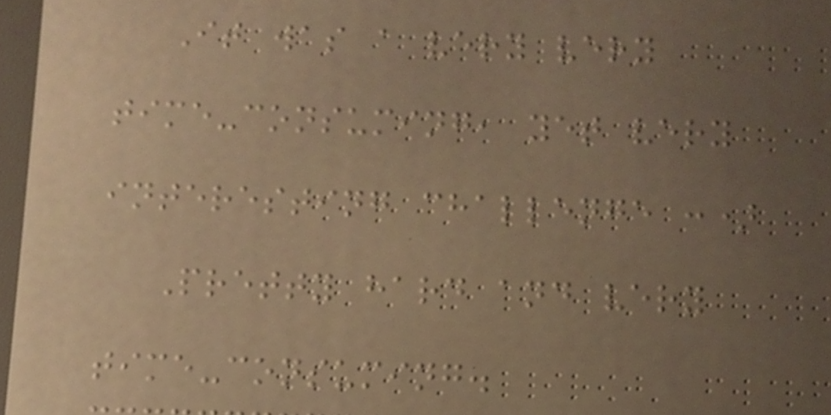It was a very very
time-consuming, yet very
interesting challenge :)
Pretty hard and very
time-consuming.
